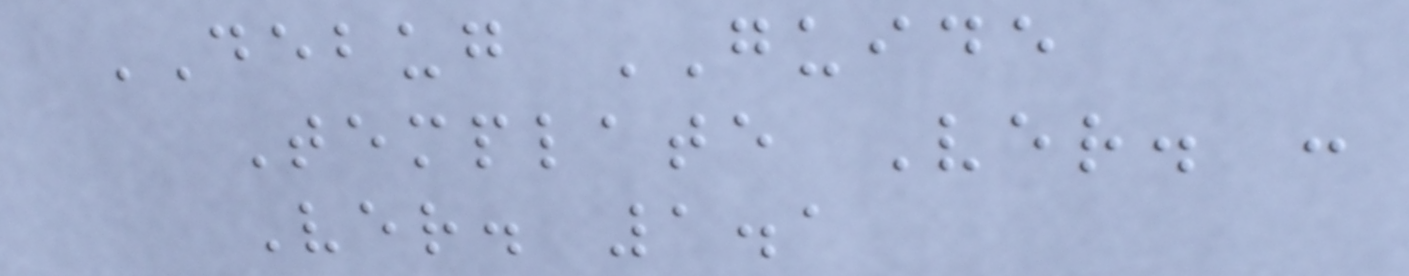DEBUG GUIDE
Template Ver. :
Ver. 1.1
